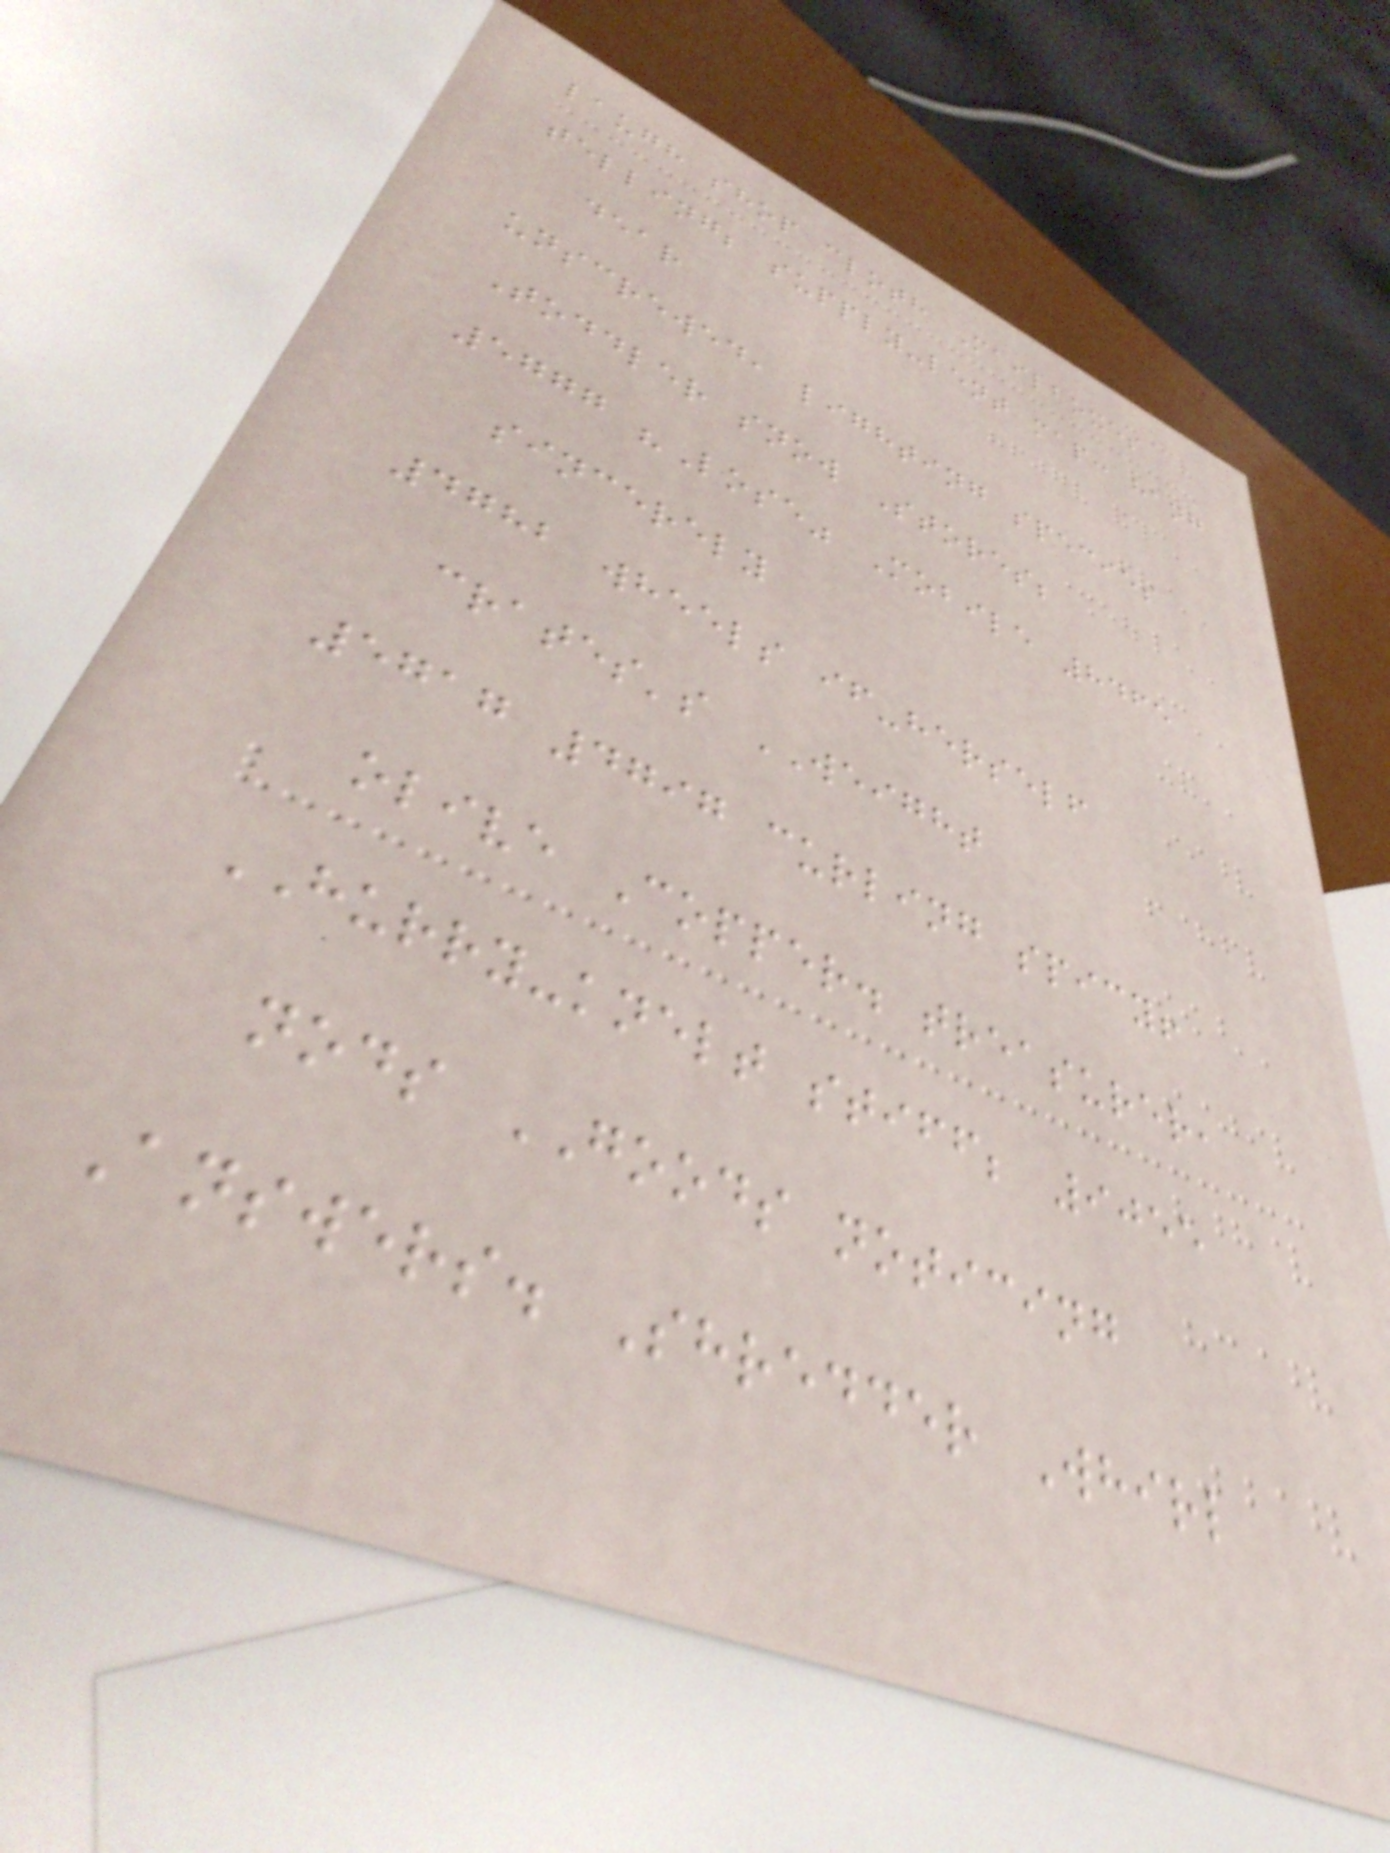laugh shop cloth Mailboxes
telling; supply-lent map: hang
dear
unscrewed, lighting species
Toddler snow Stores;
5777 "Lose" Mobile 8465
sincerely
4782 wheels if-herself
crates's WEIGHT
5717 4797 curling spicy!
olive Copper. treasurer,
HURRY-knelt stiff; 9055
nods GOODS noticing
Answers. Shredder Whirl
